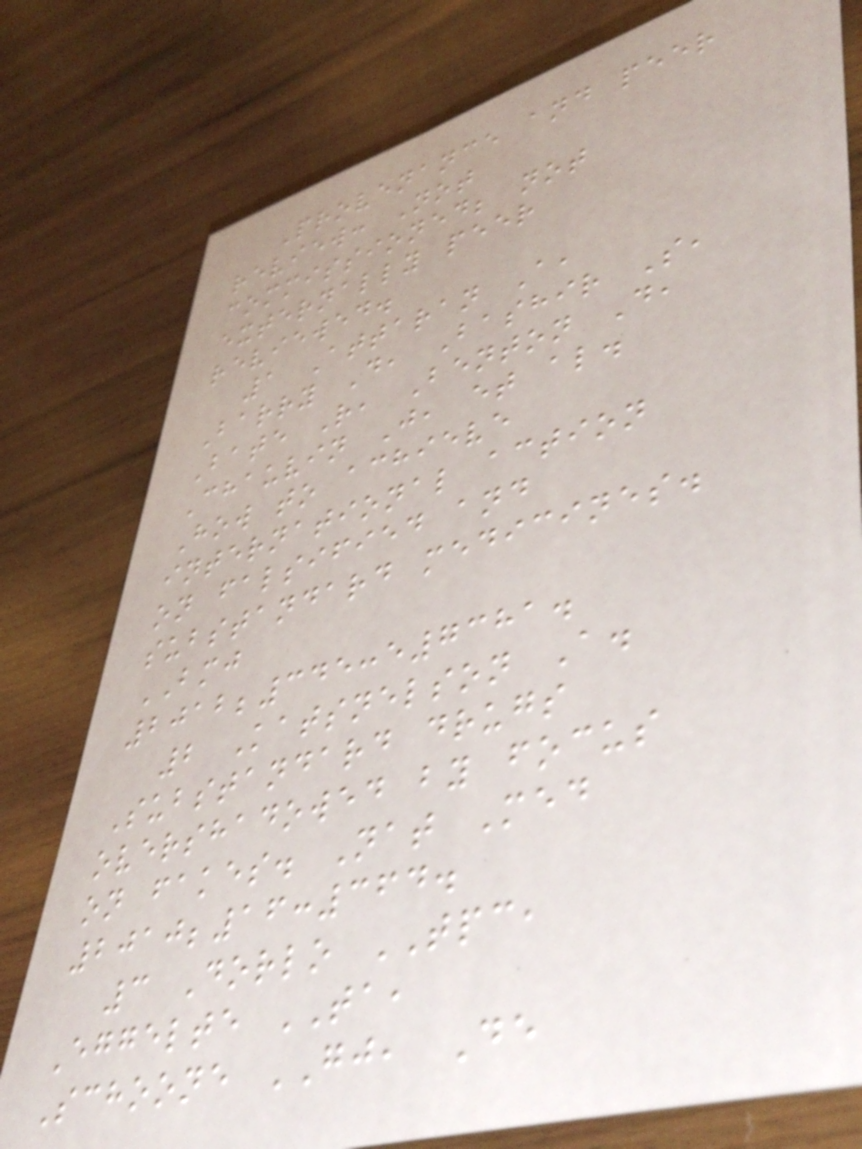Provenance and peer
review: Not
commissioned; not
externally peer
reviewed.
1 Attaran A,
Barry D, Bashir S,
Bate R, Benton D,
Chauvin J, et al.
How to achieve
international action
on falsified and
substandard medicines.
BMJ
2012;345:e7381.
2 Katsnelson A.
Substandard drugs
overshadowed by focus
on fakes. Nat Med
2010;16:364.
3 Dorlo TPC,
Eggelte TA,
Schoone GJ, De
